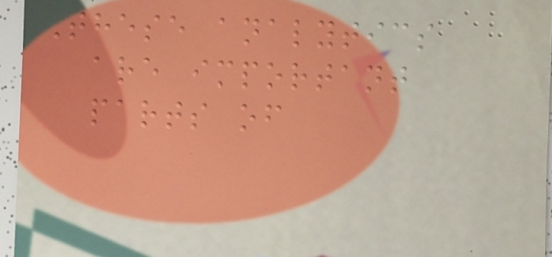These analytics
are important
parts of
